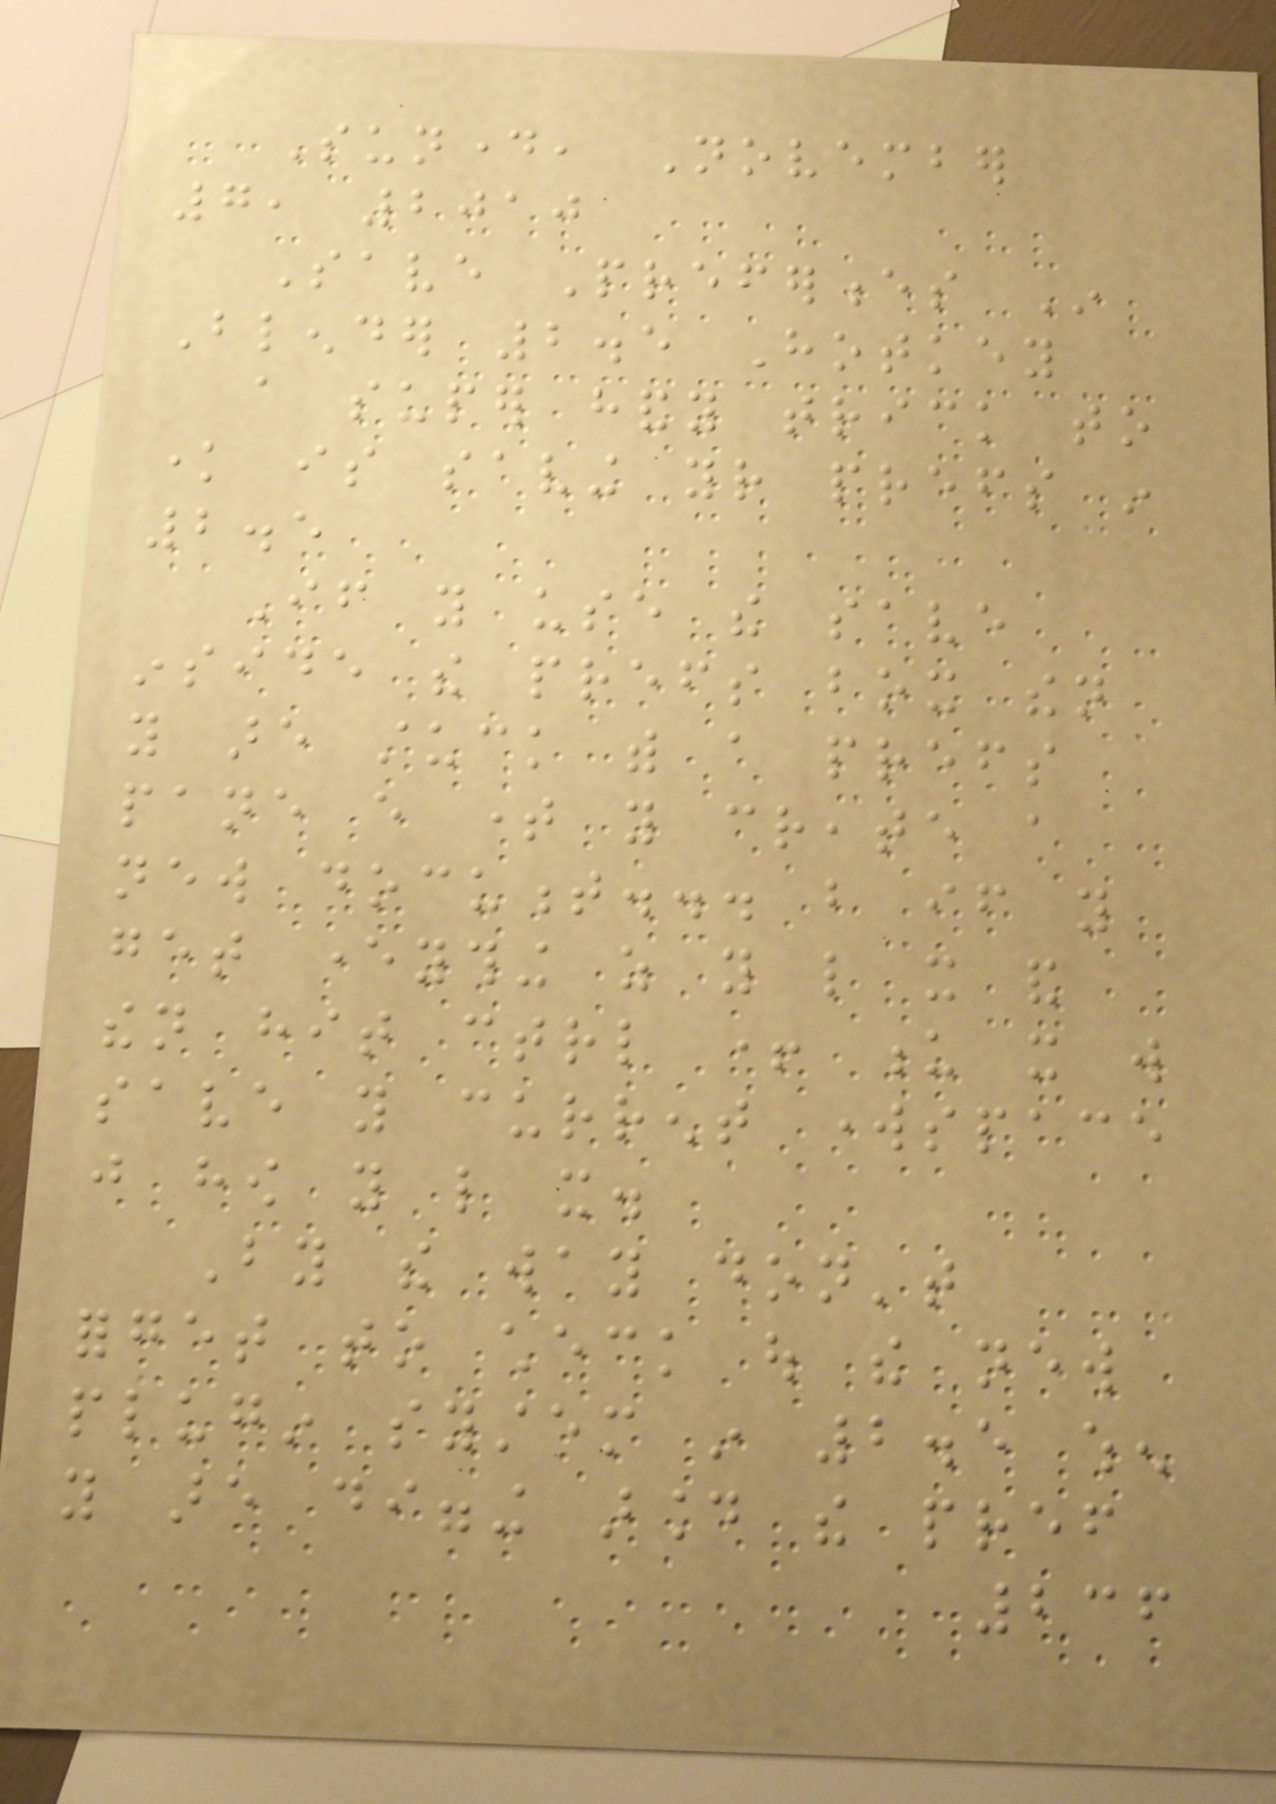Sunday, November
7, 2010
Save Preferences In
Blender 2.5 Hotkey
a super handy trick to
know is saving your prefs in
2.5
If you use the save
inside the prefs box then
you are stuck with a prefs
pane every time you create a
new document... but if you
get everything as you like it and
then hit ctrl + u it will
save you current workspace
just how you like it.
By the way don't
forget to check out the new
plugin system in 2.5 when
you are digging around the pref
236
